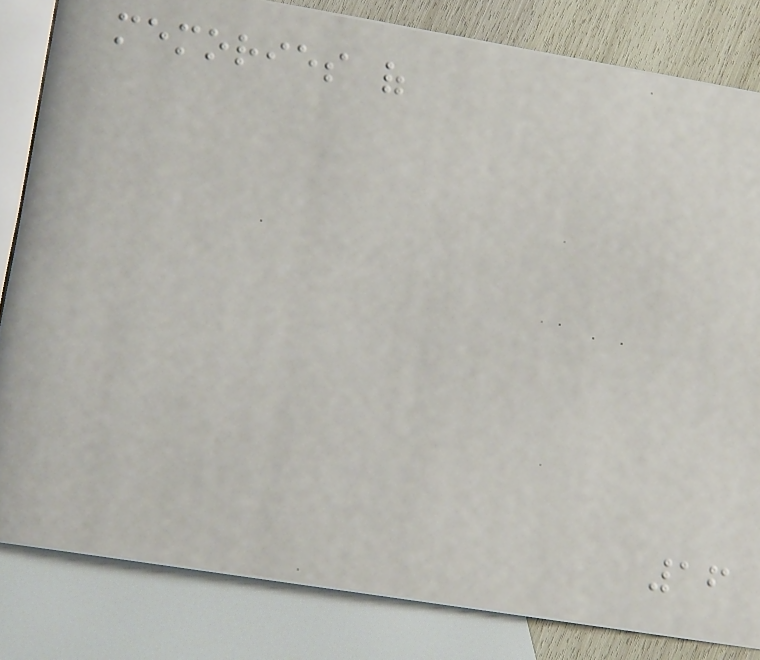memories of
16
